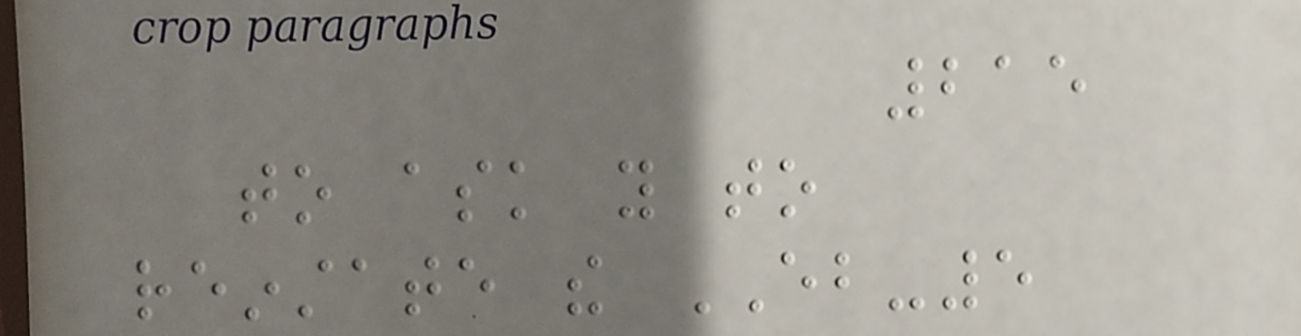215
to ask you to
reinstate the EB-5
